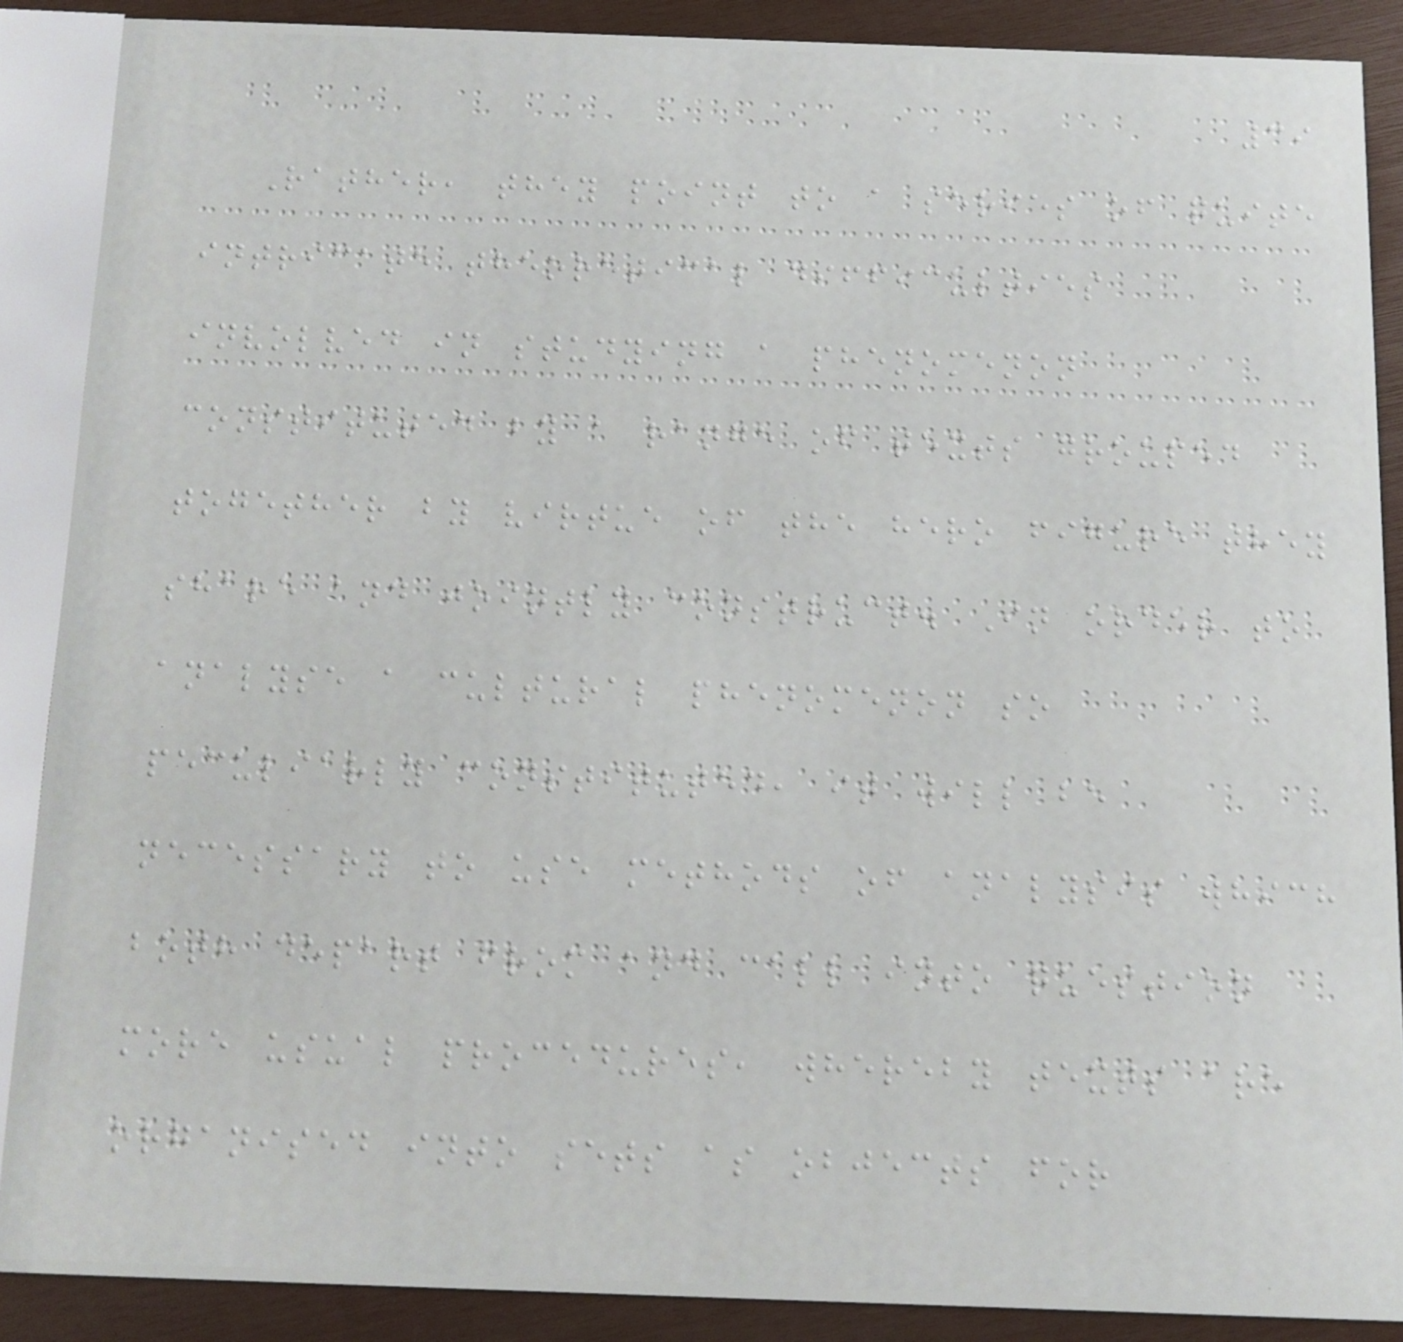39
Rather, they point to a series of quite
intricate theoretical difficulties
involved in studying a phenomenon
constituted by a range of texts grouped
together by virtue of the hero figure they
share and jointly construct. In order to
analyse a cultural phenomenon so
peculiarly constituted, it will be
necessary to use methods of analysis which
both depart from and call into question
more usual procedures, whereby texts are
organised into sets as objects for
